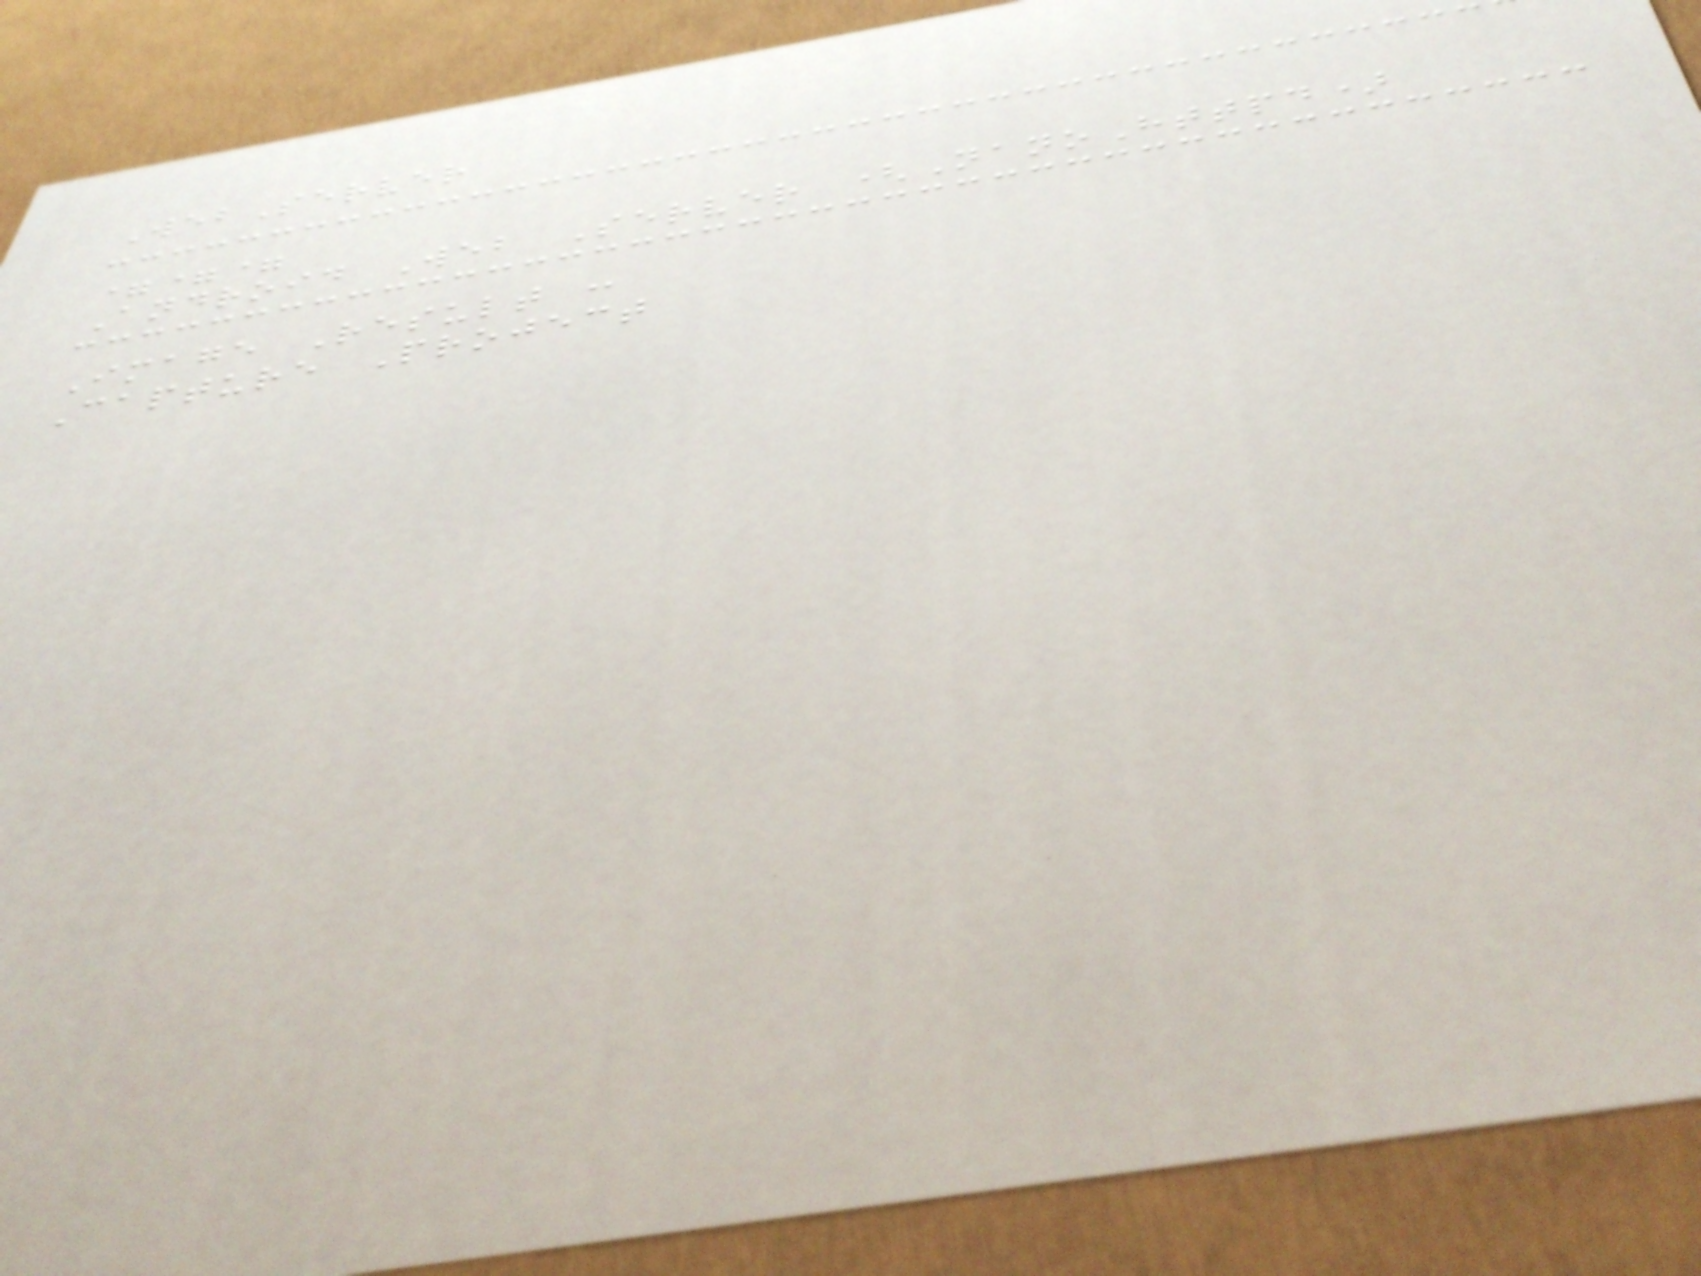WebServer
===
Android Web Server (NanoHttpd)
Image Result :
Capture Project
